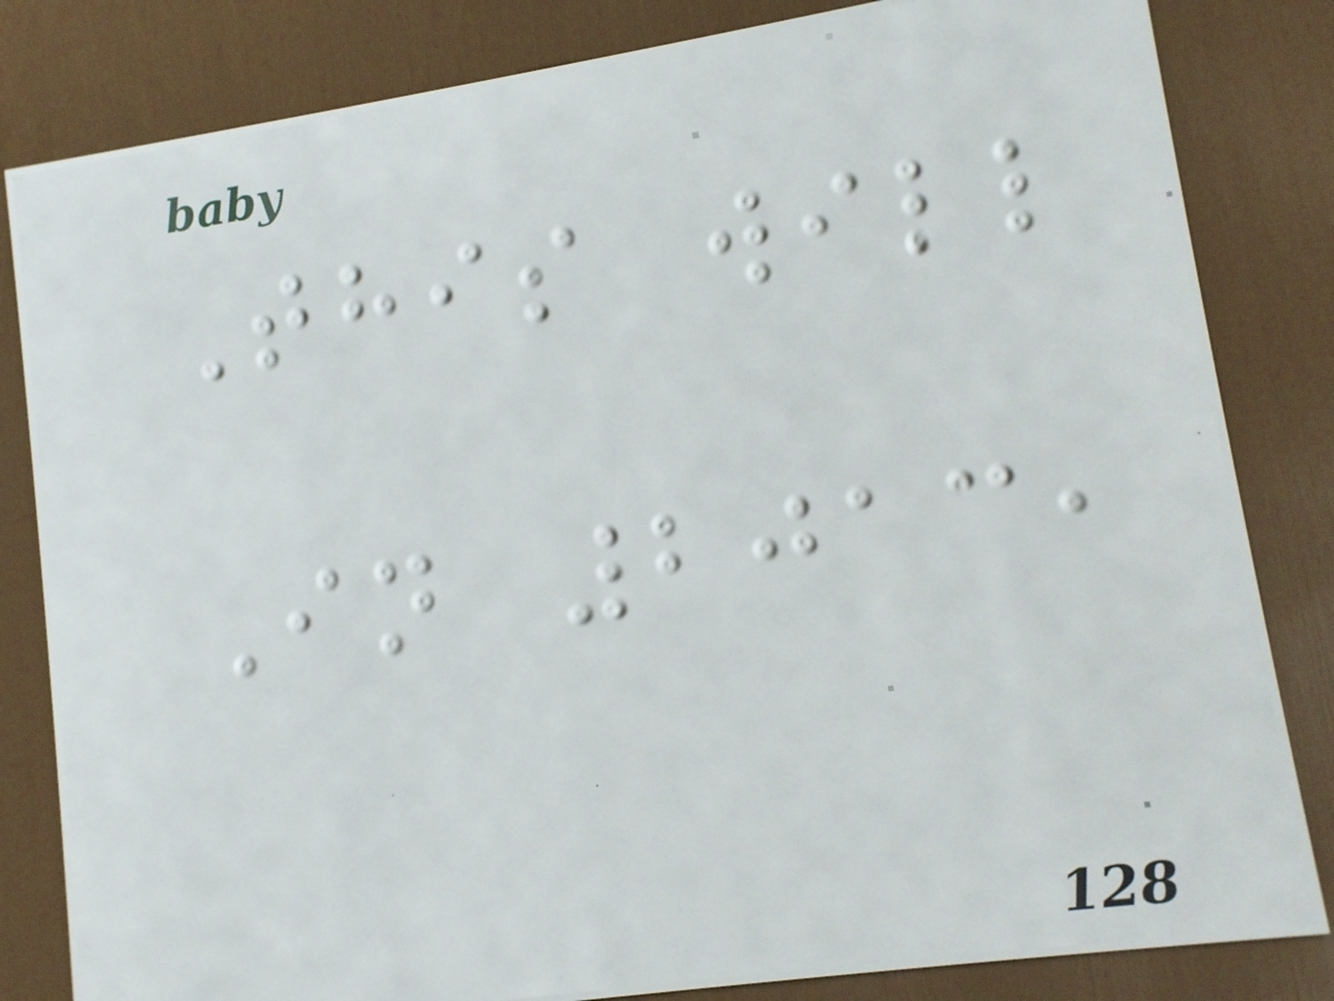This will
In 2013,
